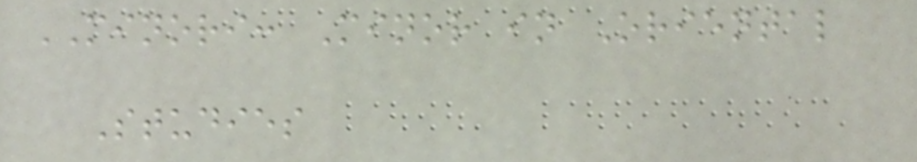MINORI: Minor in Oriental
Studies
